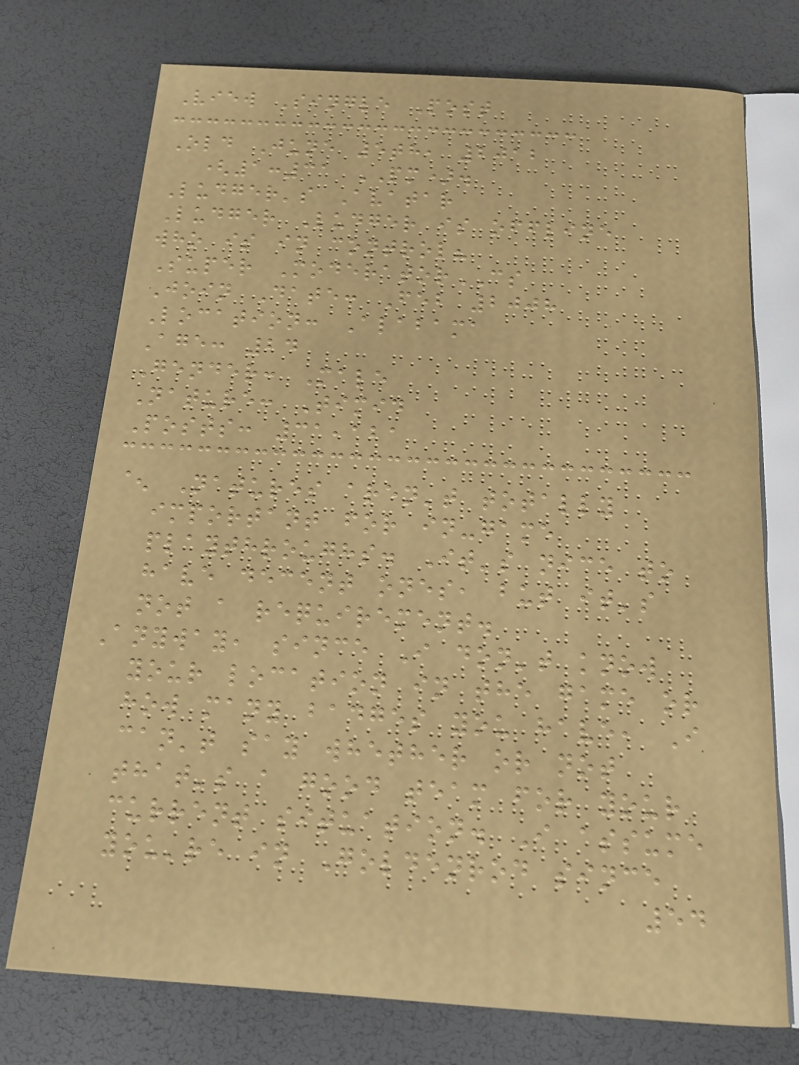View Single Post
Old June 5th, 2012
(1:31 PM).
Ludger's Avatar
Ludger Ludger is offline
who is in control?
Super ModeratorCS
Join Date: Feb 2008
Location: Alabama
Age: 24
Gender: Male
Nature: Timid
Posts: 31,121
^ Natures aren't totally
important for in-game
playthroughs. It's nice to
have decent ones, but it's
not a requirement.
Anyway, since I don't know
your location in the game or
how many badges you have, I
can't say whether or not
that's a good team for your
current situation. I assume
you're in Goldenrod since
54
